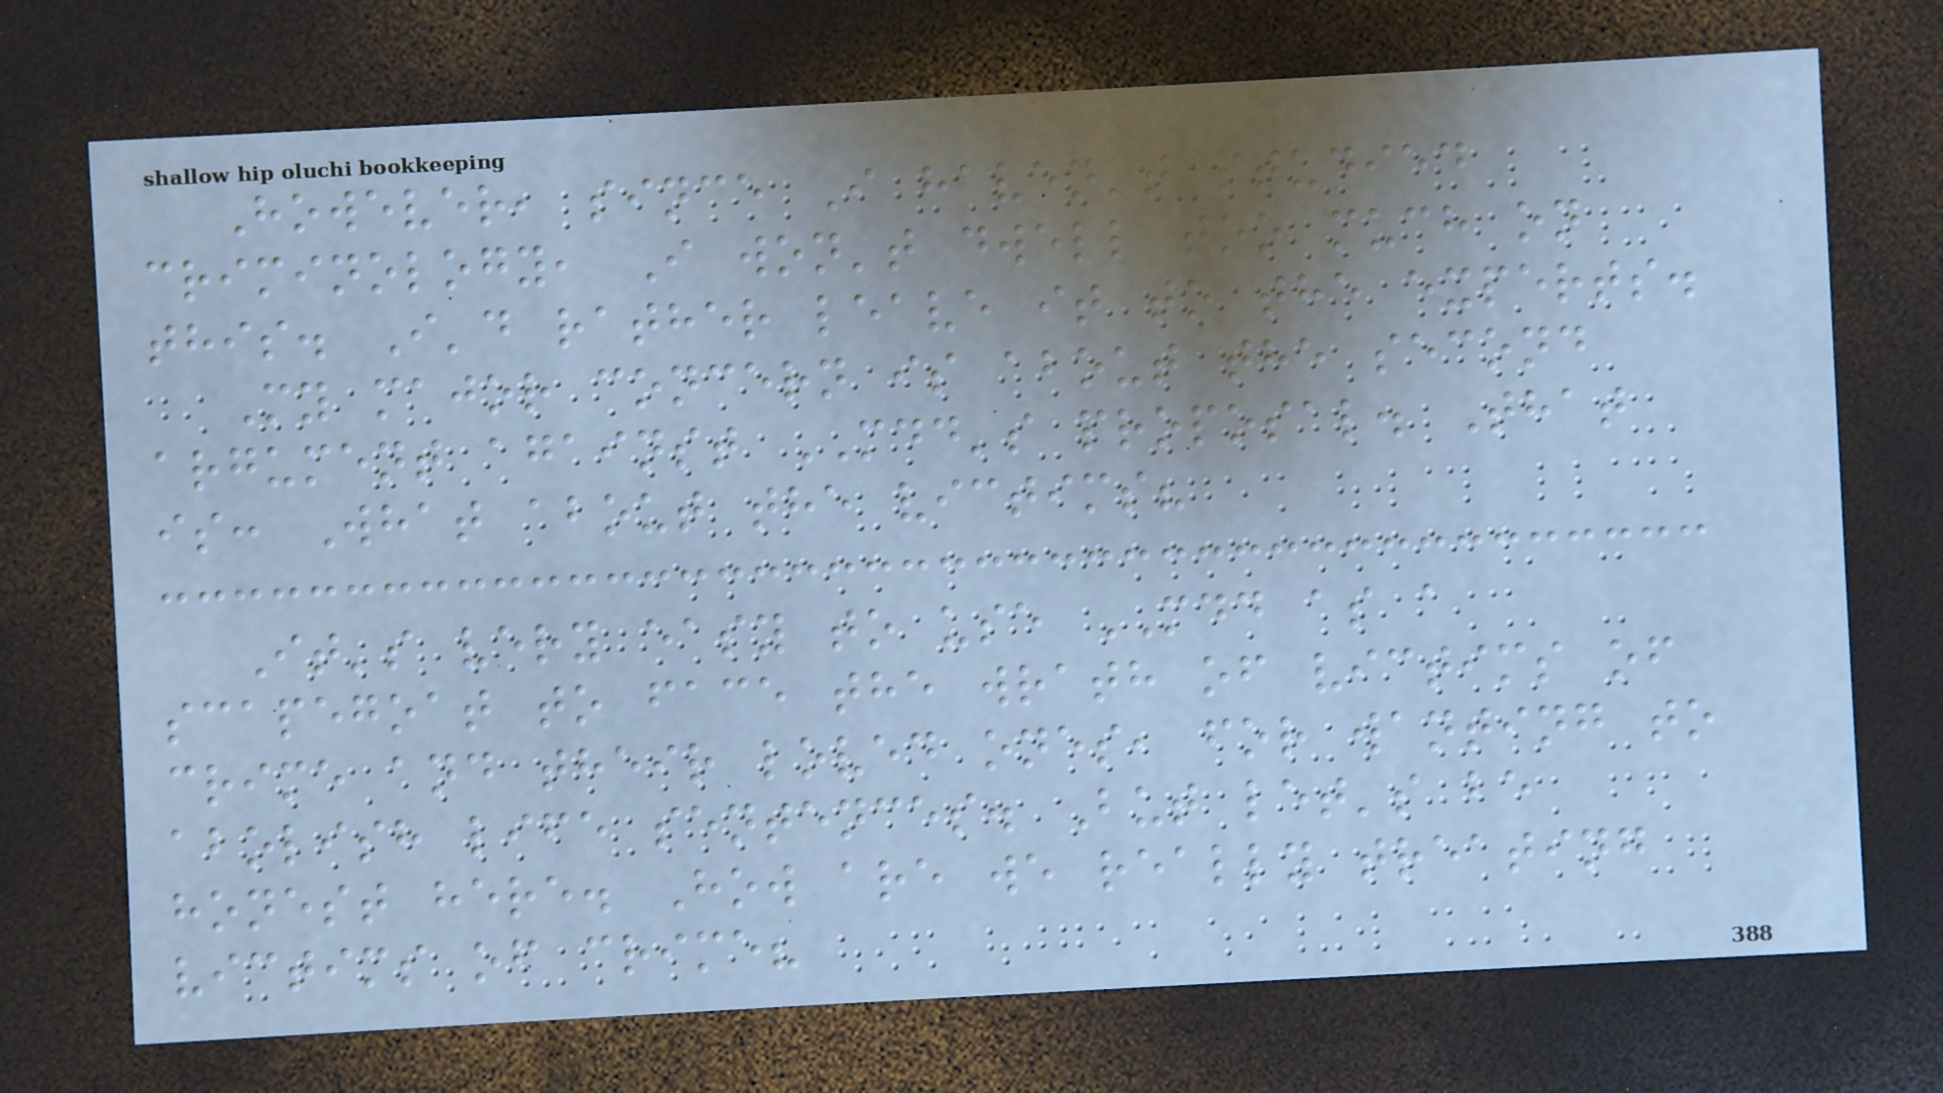However, since I haven't studied
criminology, I won't dwell too much on
this. I'd rather leave it to the experts.
My major concern is about the second
argument against MDD's proposal. That
is: What about the victims?
It's very easy to use MDD as a
scapegoat to face the wrath of victims of
crime and their loved ones, for wanting to
abolish life sentences. But let's be
honest here. How are we really treating
victims of crime?
